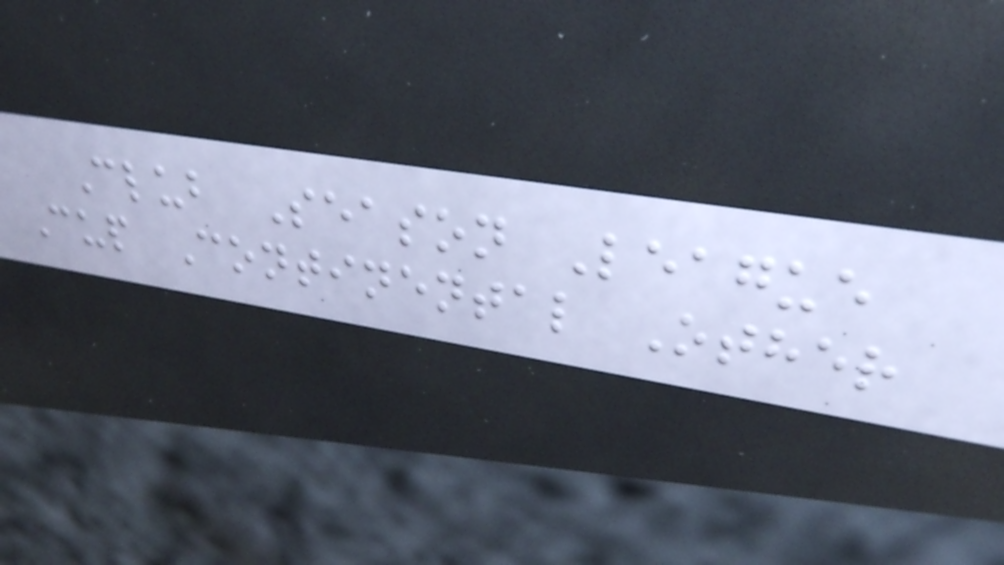Club Season League
Cup Continental Other
